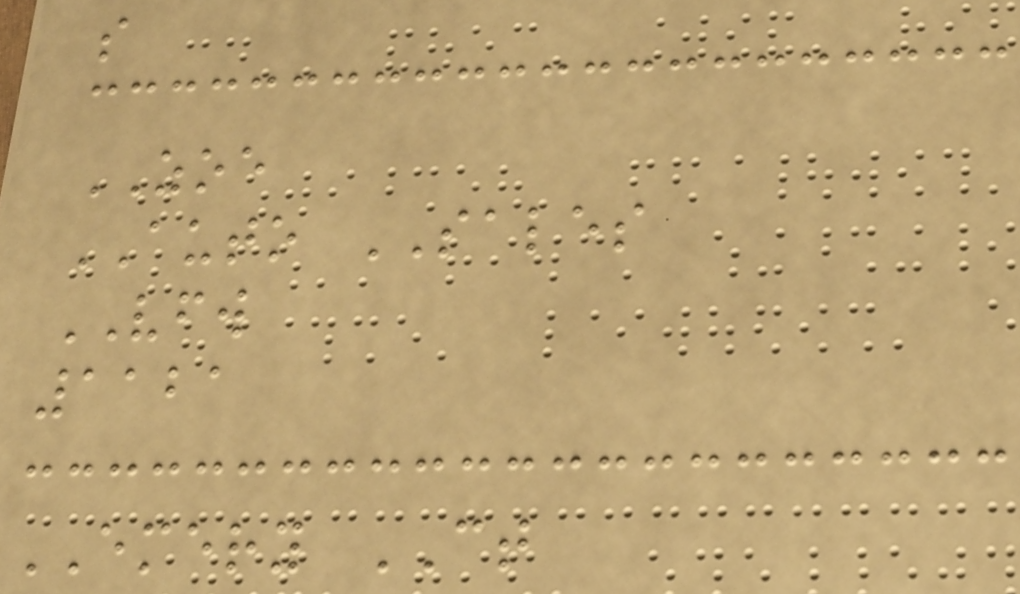s
ZOE
AUTO SALES
VFW
1121
EMERY CT
